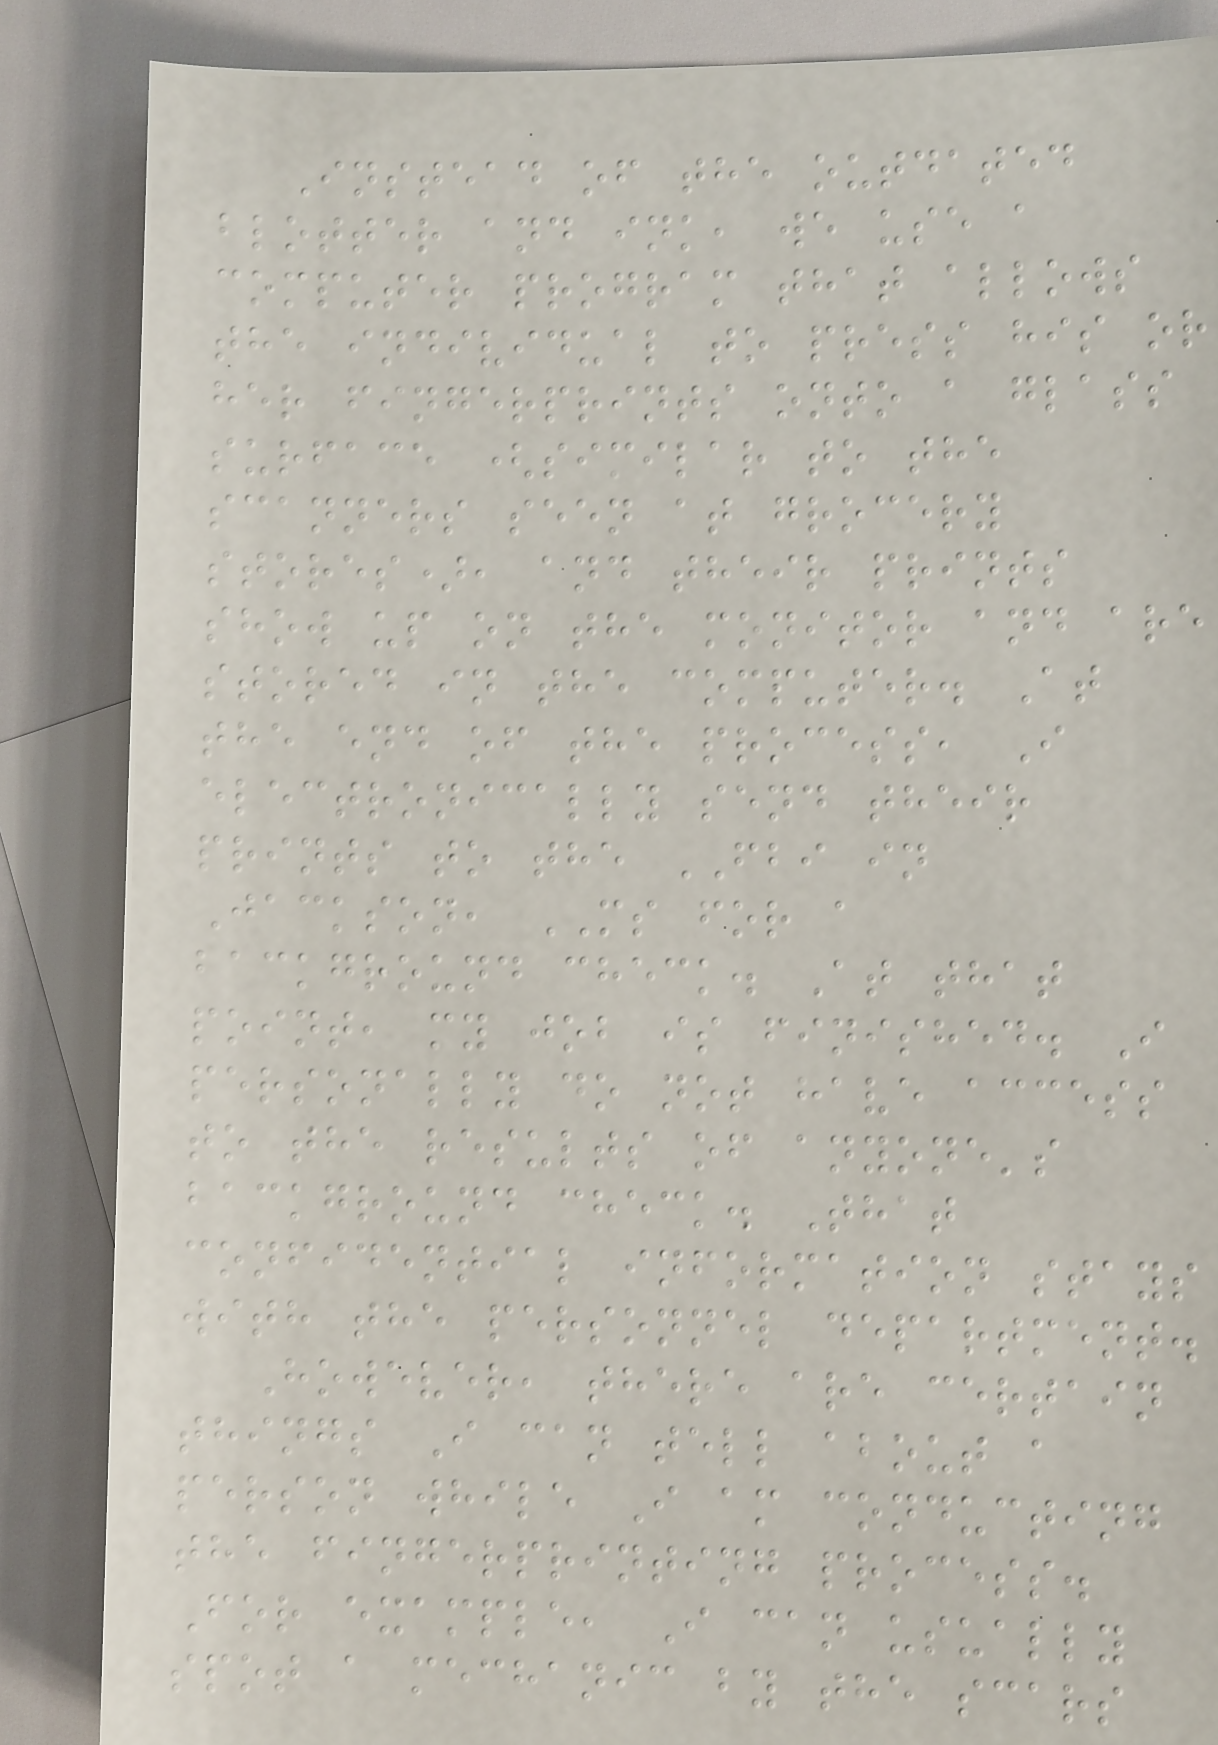Instead of the outdated
blotter and ink, we use a
computer program that allows
the individual to press his or
her fingerprints onto a glass
surface (similar to the
scanners seen at grocery
stores), and their prints
show up on the monitor and are
stored in the computer. At
the end of the process, I
electronically send their
prints to the FBI in
Jackson, MS for a
background check. At that
point, my job is finished. I
personally do not have access
to the results of anyone's
background check. That
confidential information stays
with the personnel department.
However, there are certain
things I can tell about a
person while I am conducting
the fingerprinting process.
For example, I can usually
spot a mechanic by the scars
